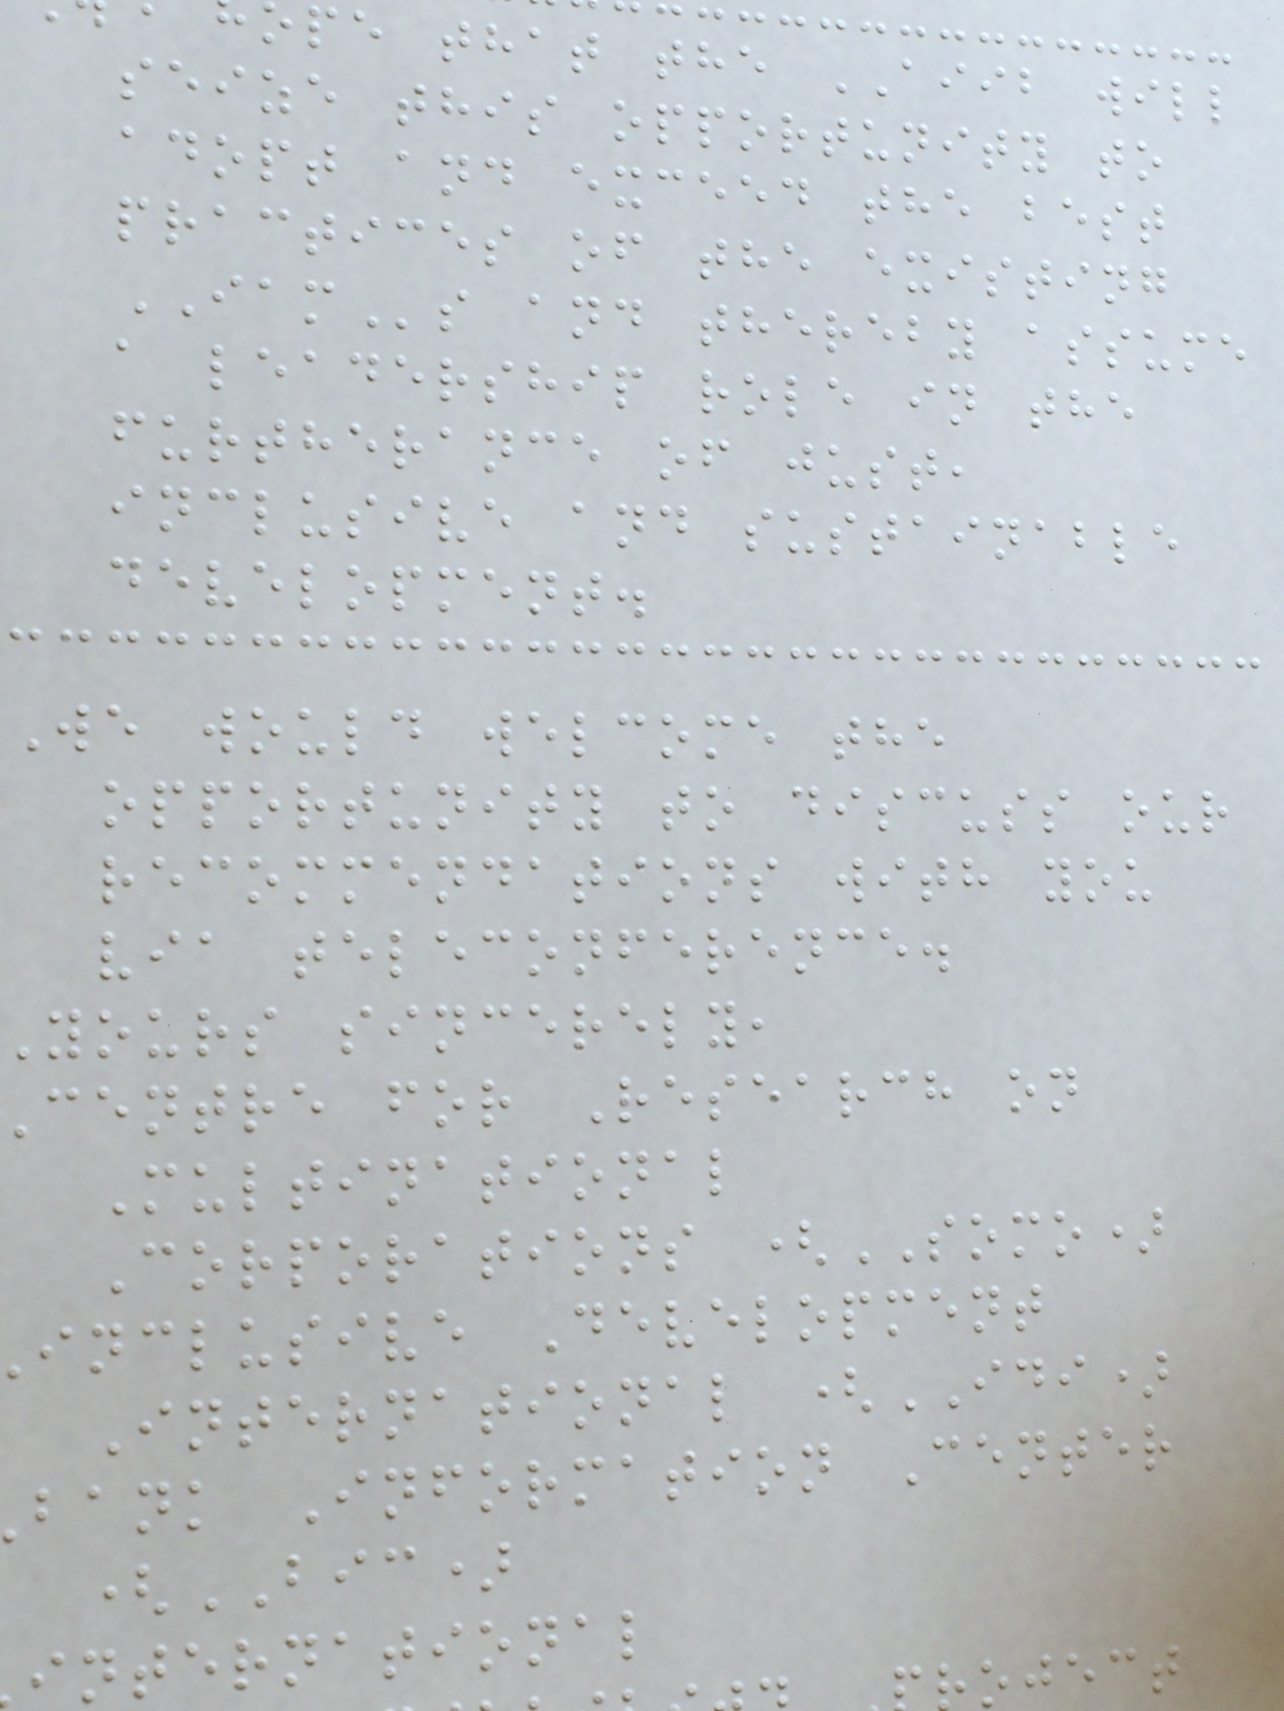pe that the AIIB will
seize this opportunity to
adopt and exceed the best
practices of the existing
IAMs and thereby assume
a leadership role in the
furtherance of just,
inclusive and sustainable
development.
We would welcome the
opportunity to discuss our
recommendations with you
via teleconference.
yours sincerely,
centre for Research on
Multinational
Corporations (SOMO)
inclusive Development
International (IDI)
bank Information Center
(BIC)
international
